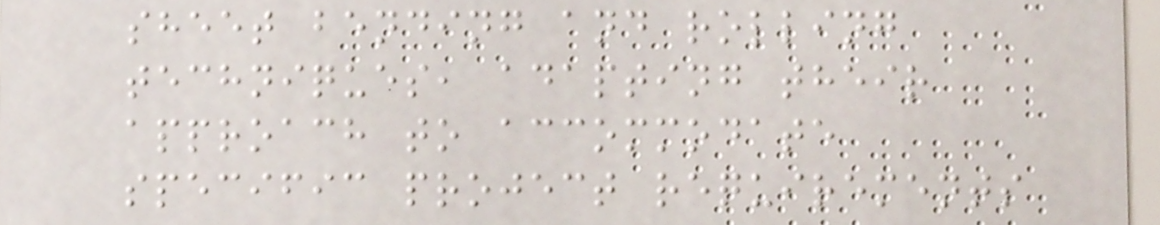sheet bending and rolling
techniques, adapting their
approach to accommodate
specific project requirements
